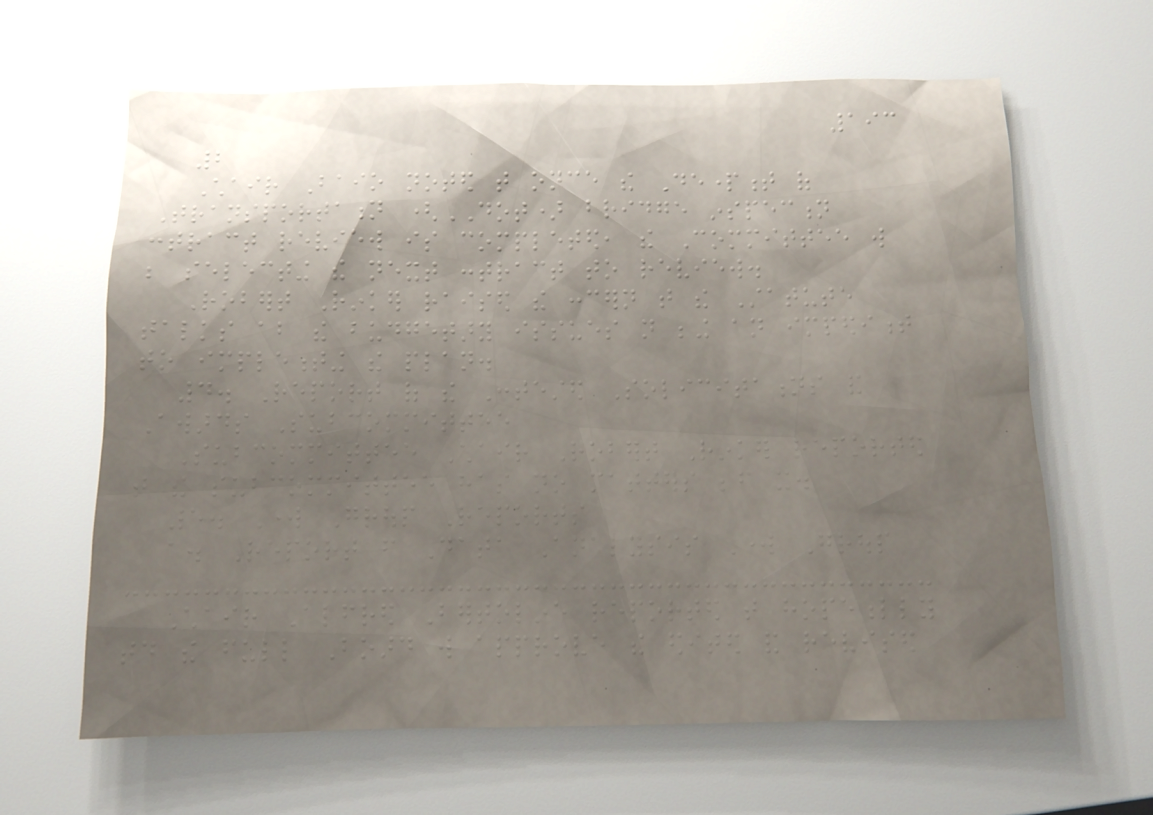193
2
Chair Baio noted that once the Department of
Transportation (DOT) bridge inspection
contract review is completed, the Committee will
be selecting the next contract to review.
Robert Rinker raised the concern that the Statute
talks about the budgetary issues not being an impediment
to implementing the plan.
4. Report of the Contested Solicitations and
Awards Subcommittee
Subcommittee Chair Robert Rinker reported
that the subcommittee has no matters before it.
5. Work Group Reports
a. Report from Data Analysis Work Group
Chair Alfred Bertoline reported that hopefully
today the full Board will approve the edited and revised
